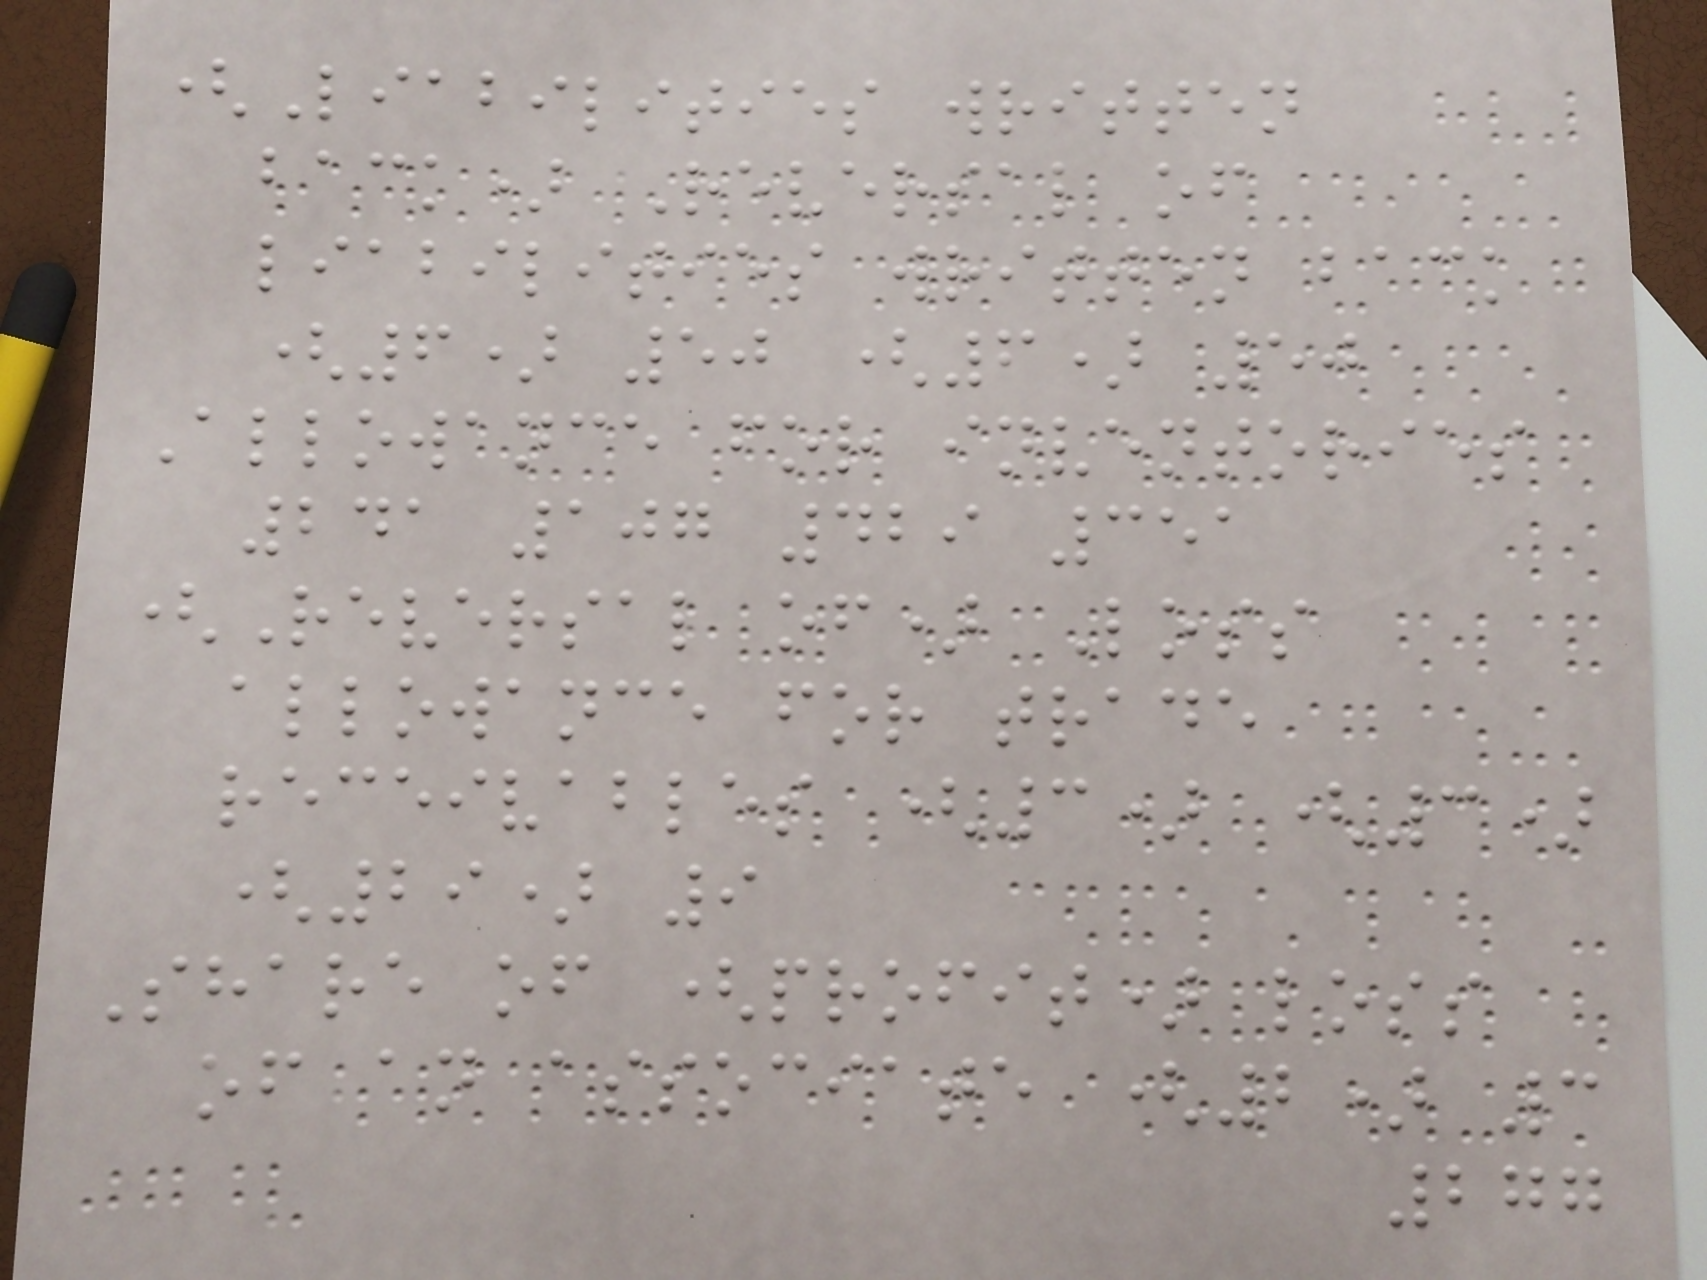(Liabilities written
back) Reversal of
liabilities written back
(6) 50 (6) 50
Allowance for inventories
241 107 429 351
(Reversal of) Loss
allowance for trade
receivables (3) (3)
(29) 9
Share of (profit) loss
of an associate (2) 3
277
